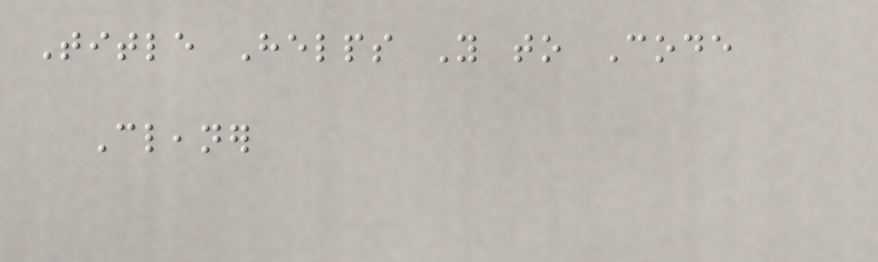Title Helps You to Code
Cleaner
